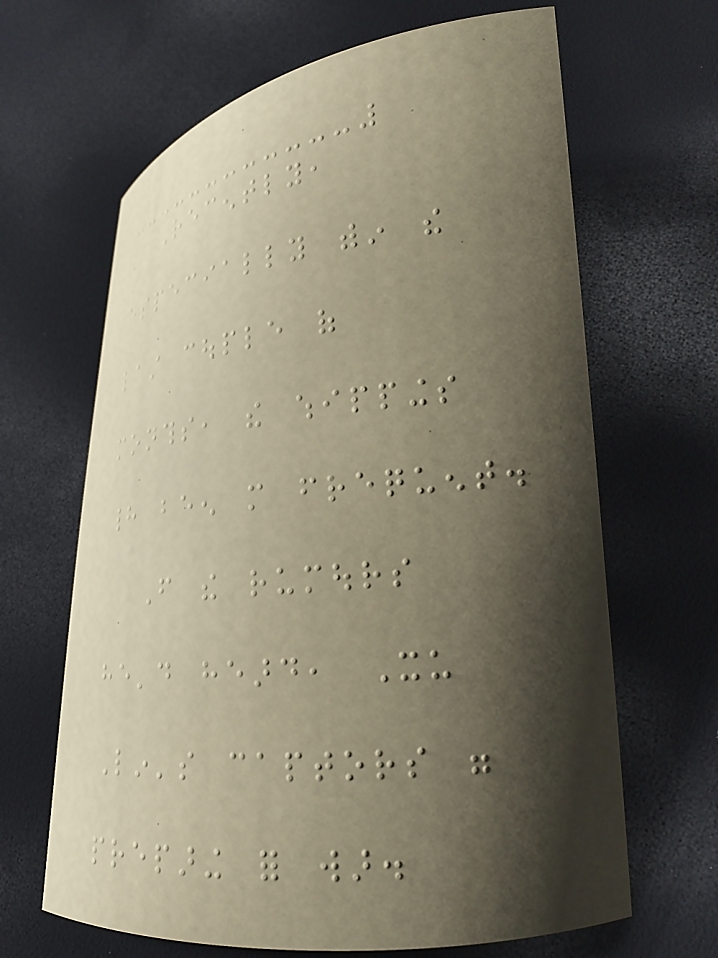Recently,
especially within the
last couple of
months, the whippings
had been more frequent.
From the rumours
he'd heard, Xu
Lin's captors were
preparing for war.
